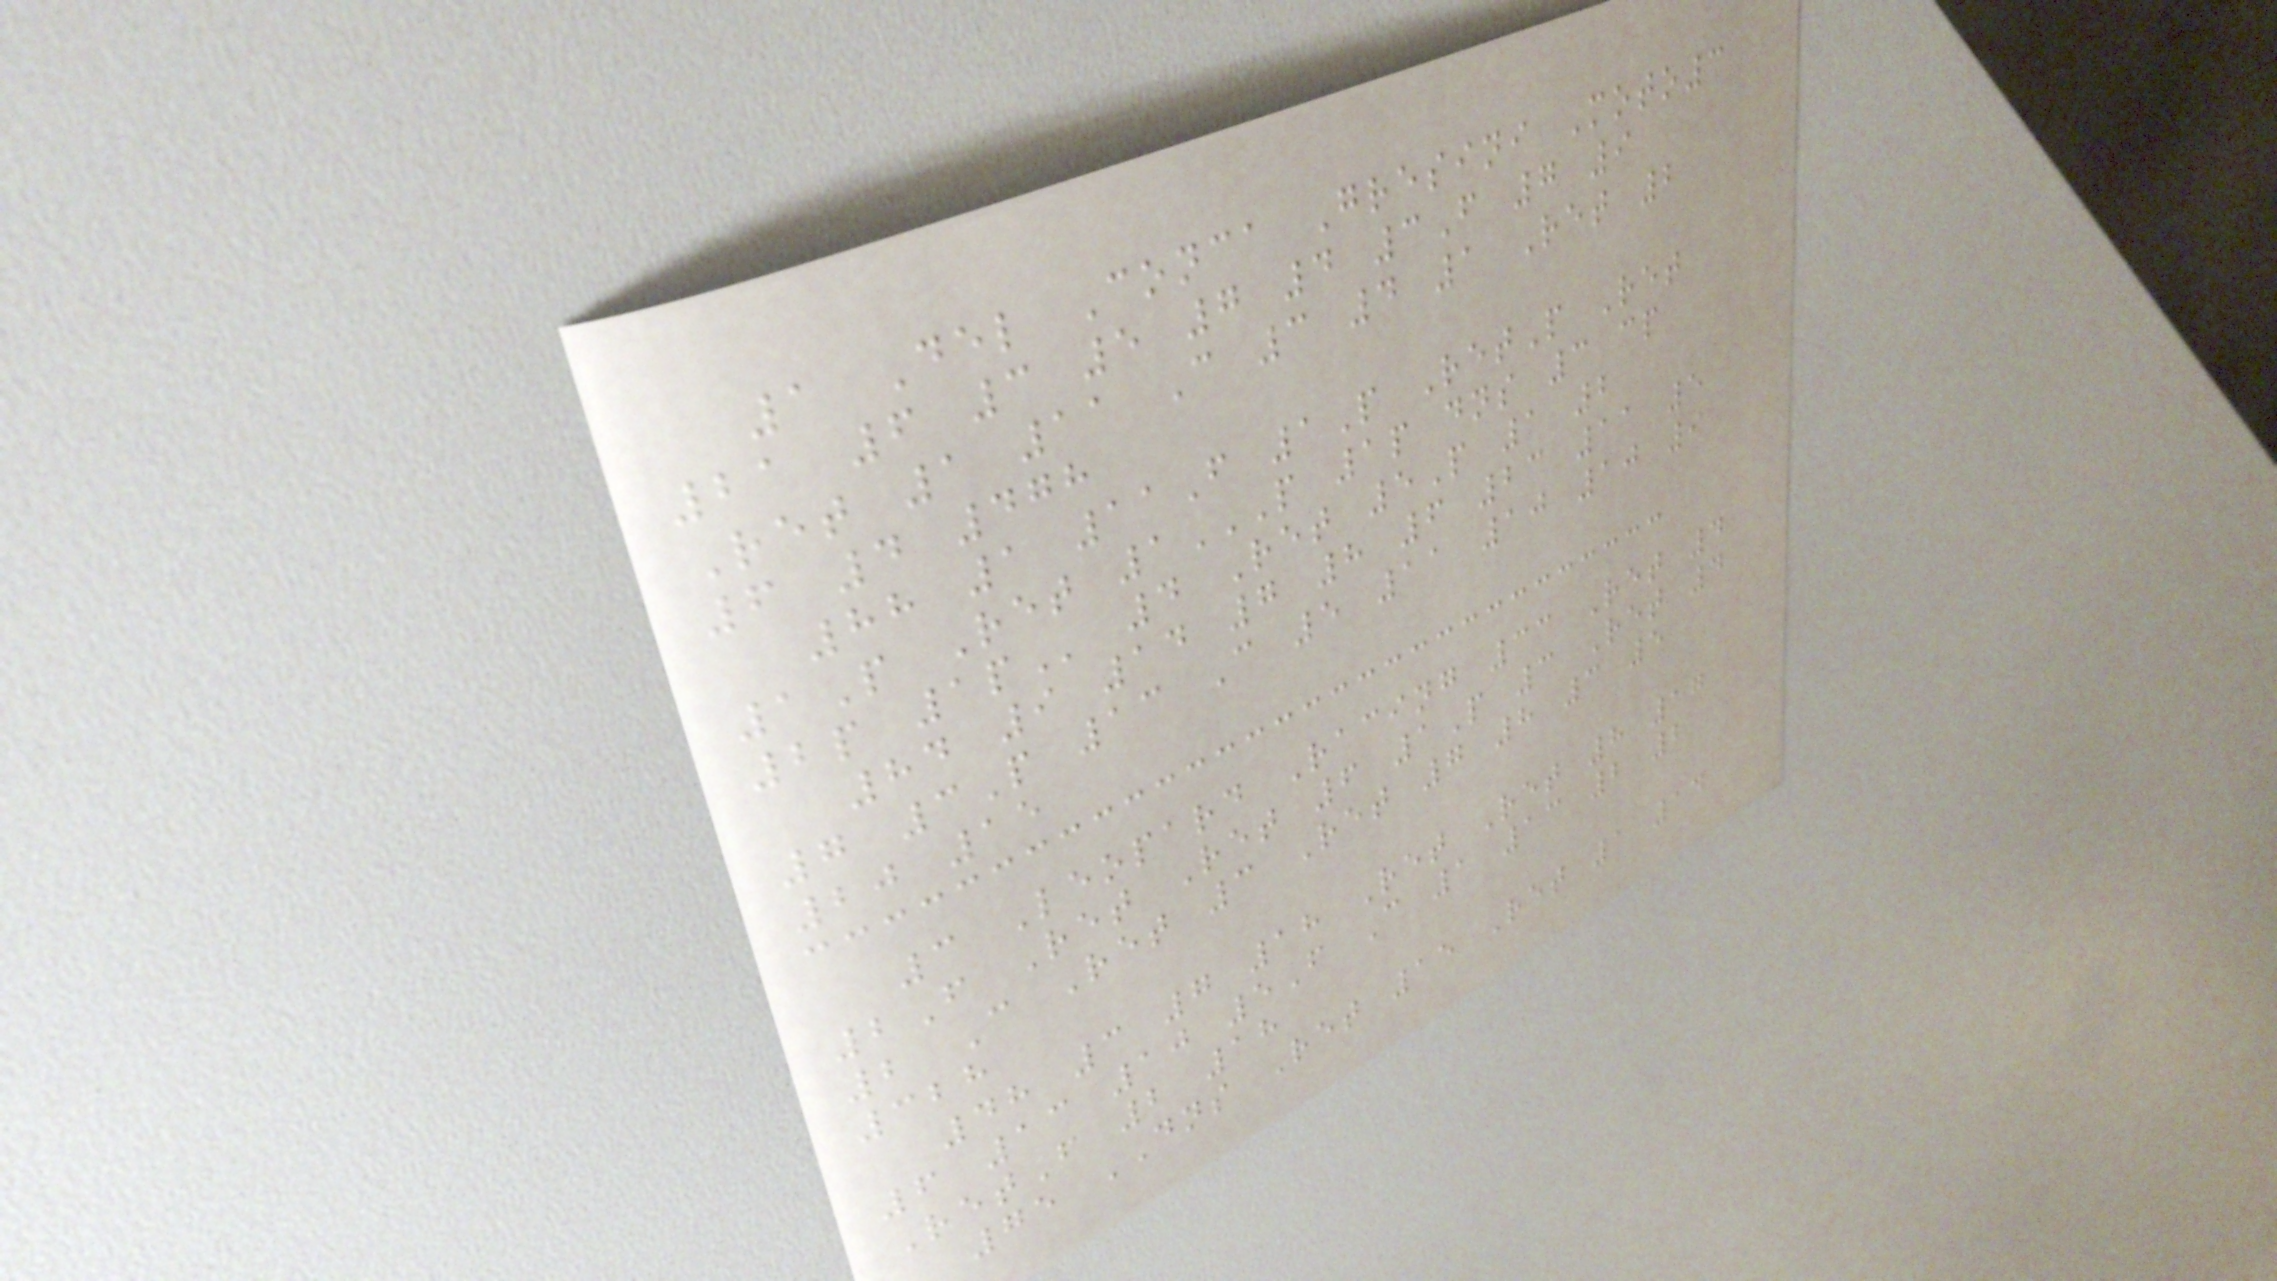1 Del Conca Gresini Moto3
21 6 3 5 7 4 3F 7 9
Ret 1 11 C 3 4 1 Ret 2
6 4 478
88 1 11F 1P RetP Ret
1P Ret 1P 1P DNS 3 CP
2P 1P 4 Ret 5P 1 2
84 9 14 7 8 6 23 11 5
7 3P 13 C 5 11 10 10 9
20 15
3 Leopard Racing 33 Ret 4
2F Ret Ret 6 1P 3 Ret 4
2 C Ret 3 Ret 7 8 3 5
328
48 3 7 18 Ret Ret 8 17
6 13 10 5F C 1 13 2 2
RetF 2 18
75 DNS Ret 15 Ret 1 14
